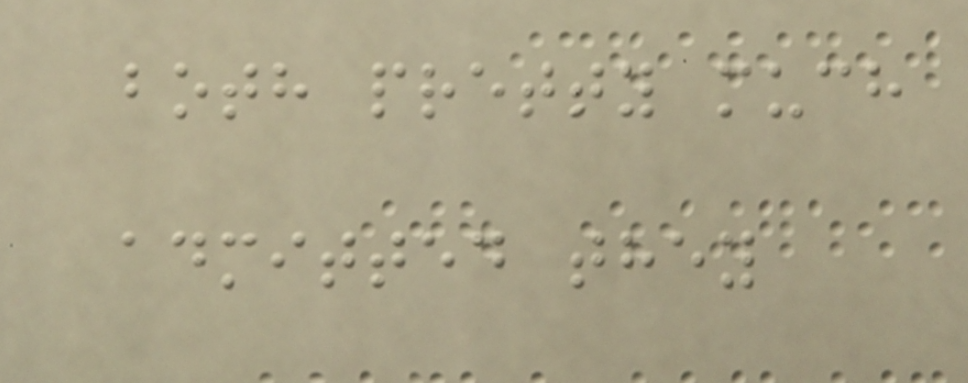both pretty much
admitted they
